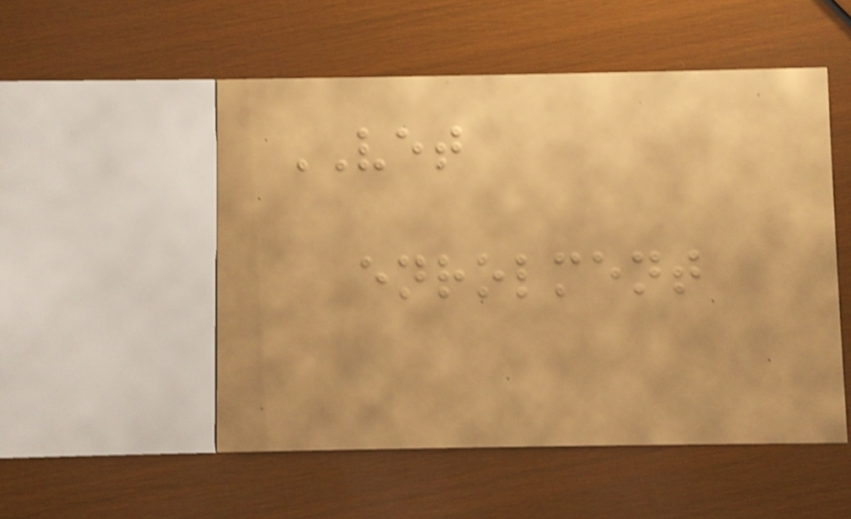VET
enrolment
